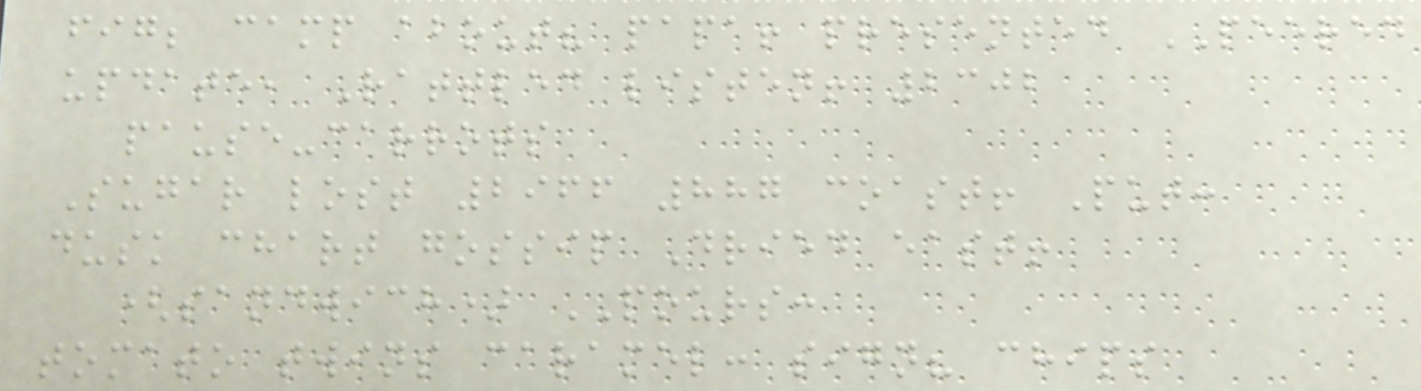fig; camp about? papa! presented PEERED
update, Rattled listen! 2302
pause-carrots
Sugar lost 2966 887 coast! Put:
dusk chart gossip Dried east!
(sandwich) POURS:
tomato twins caramel: sign? chips
